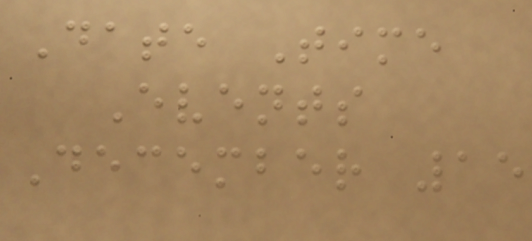Date Time
Events
December 15
